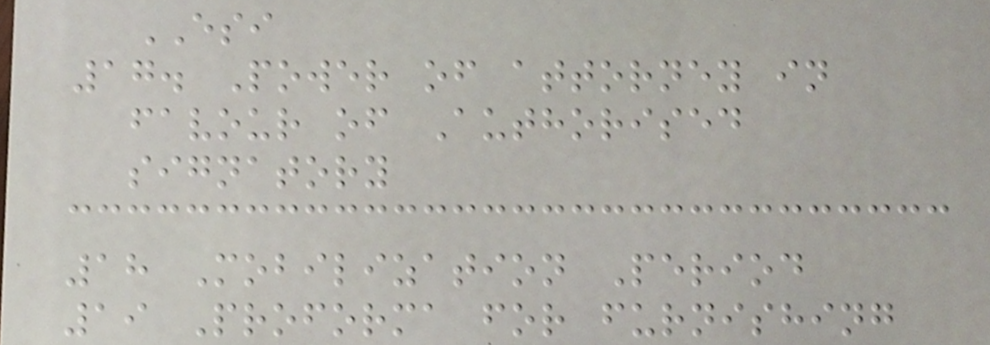ESI
17. Power of attorney in
favour of Authorised
signatory
18 Mobilization Period
19 Proforma for furnishing
